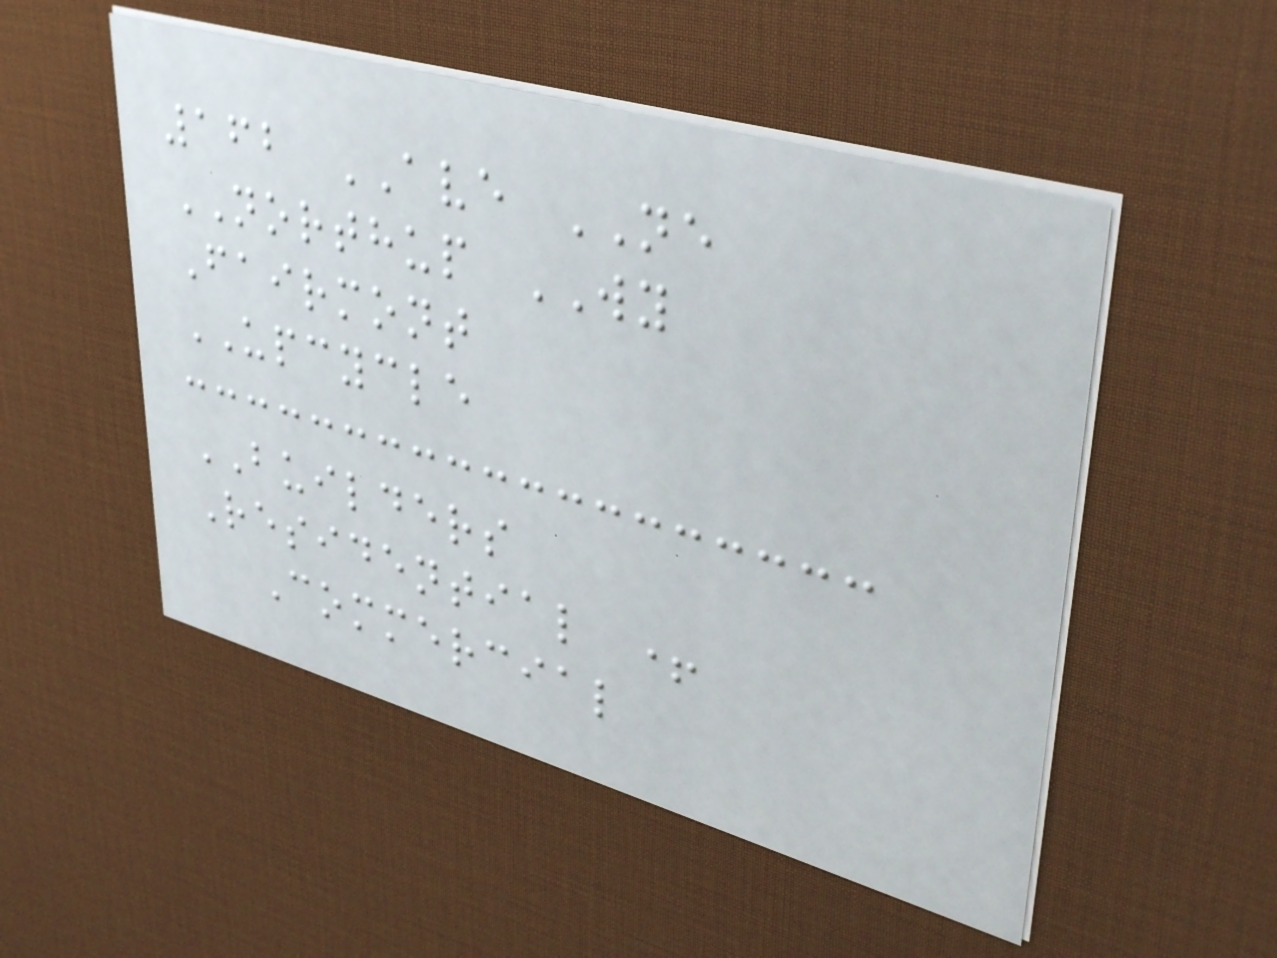162 AVE NE
NORTHUP WY
Fairmont
UPCYCLE
BUILDERS
Residential +
Commercial
